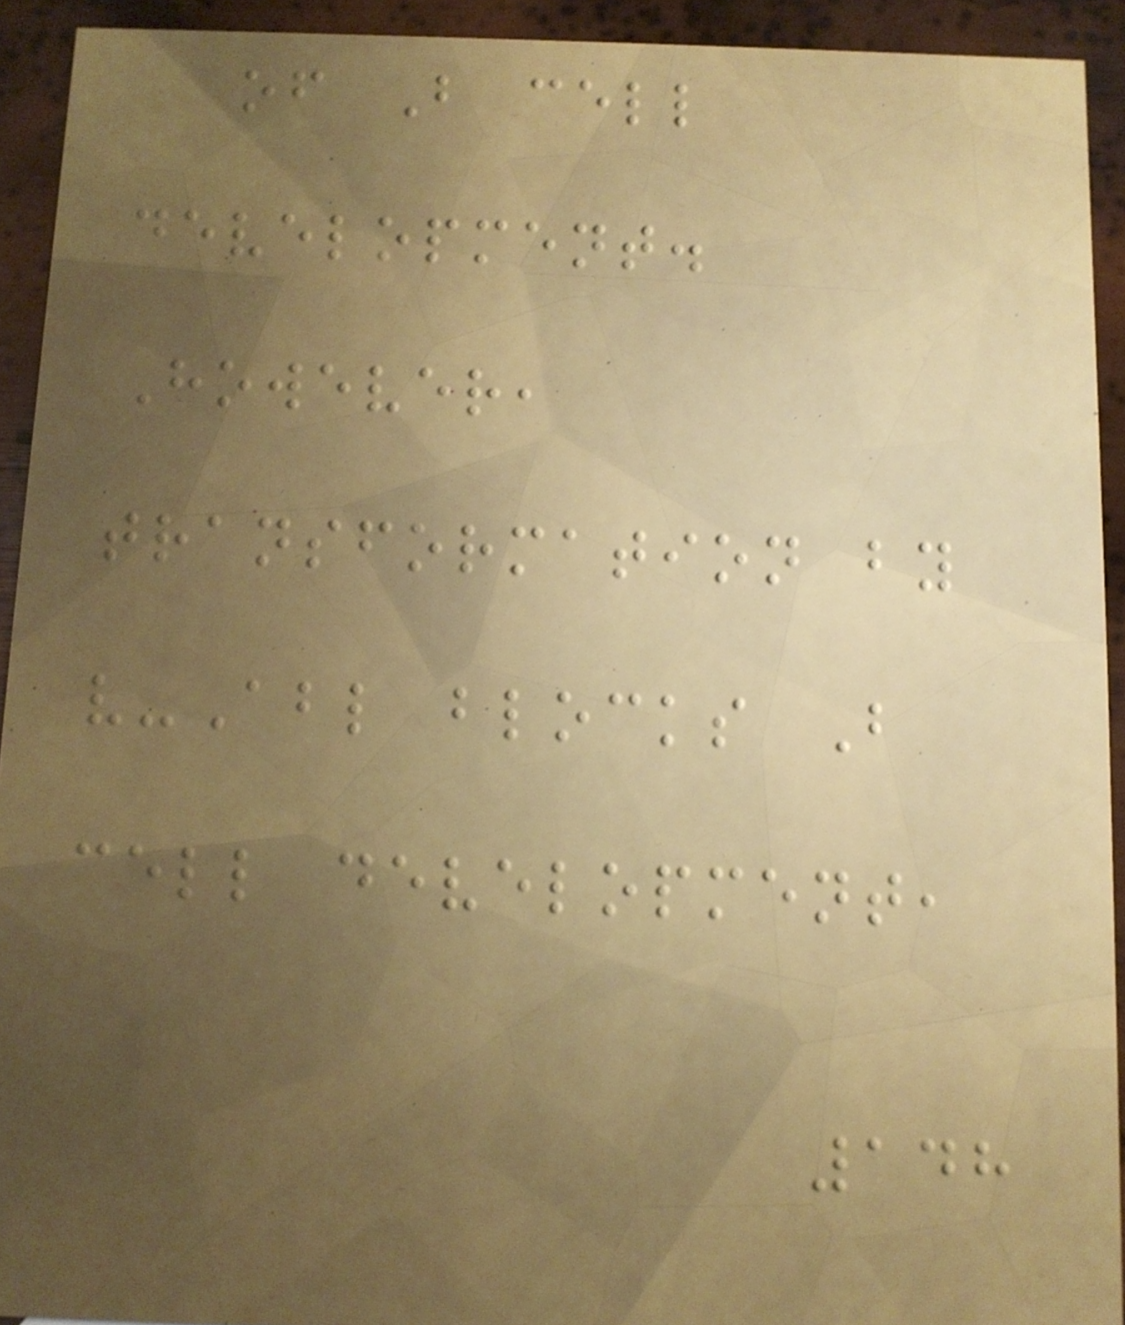of B cell
development.
However,
transformation by
v-Abl blocks B
cell development,
148
